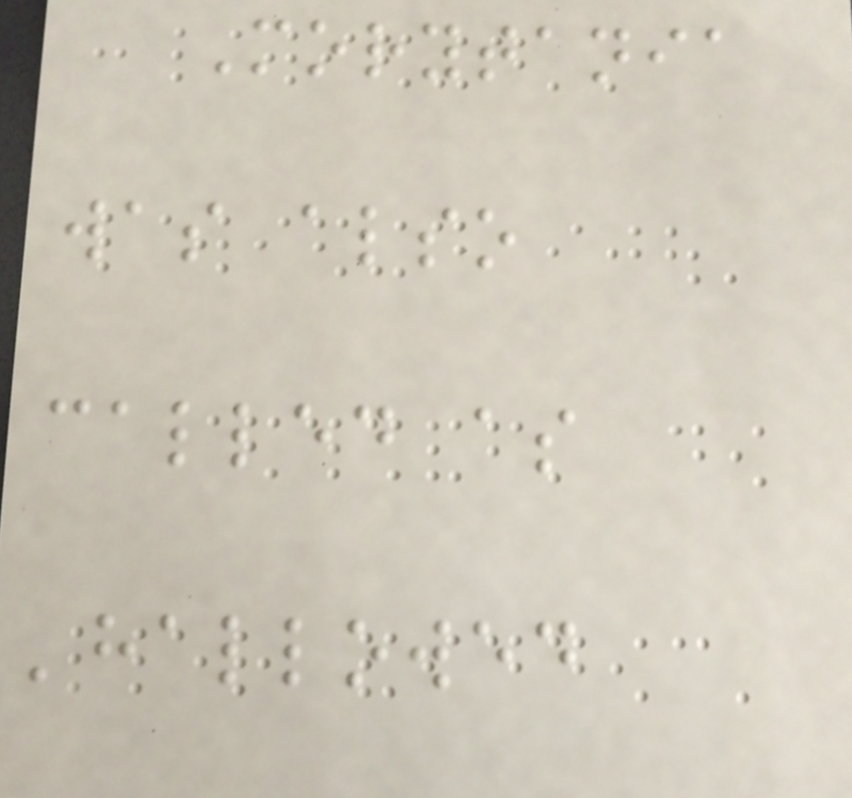Morytania
was also
called as
'hallowed
